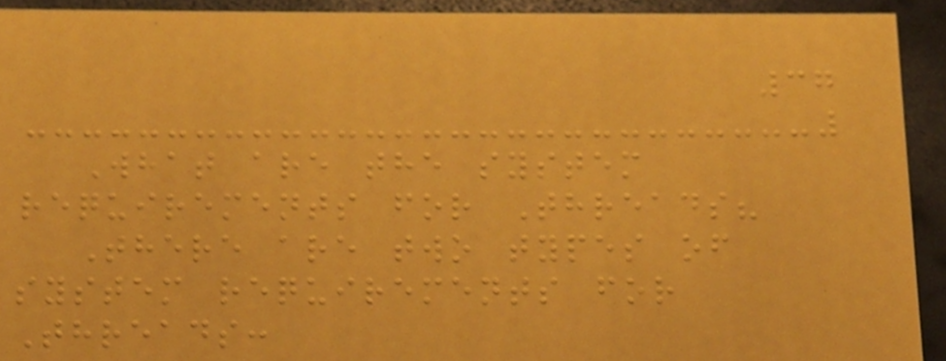37
What are the system
requirements for Threads?
There are two types of
system requirements for
Threads:
